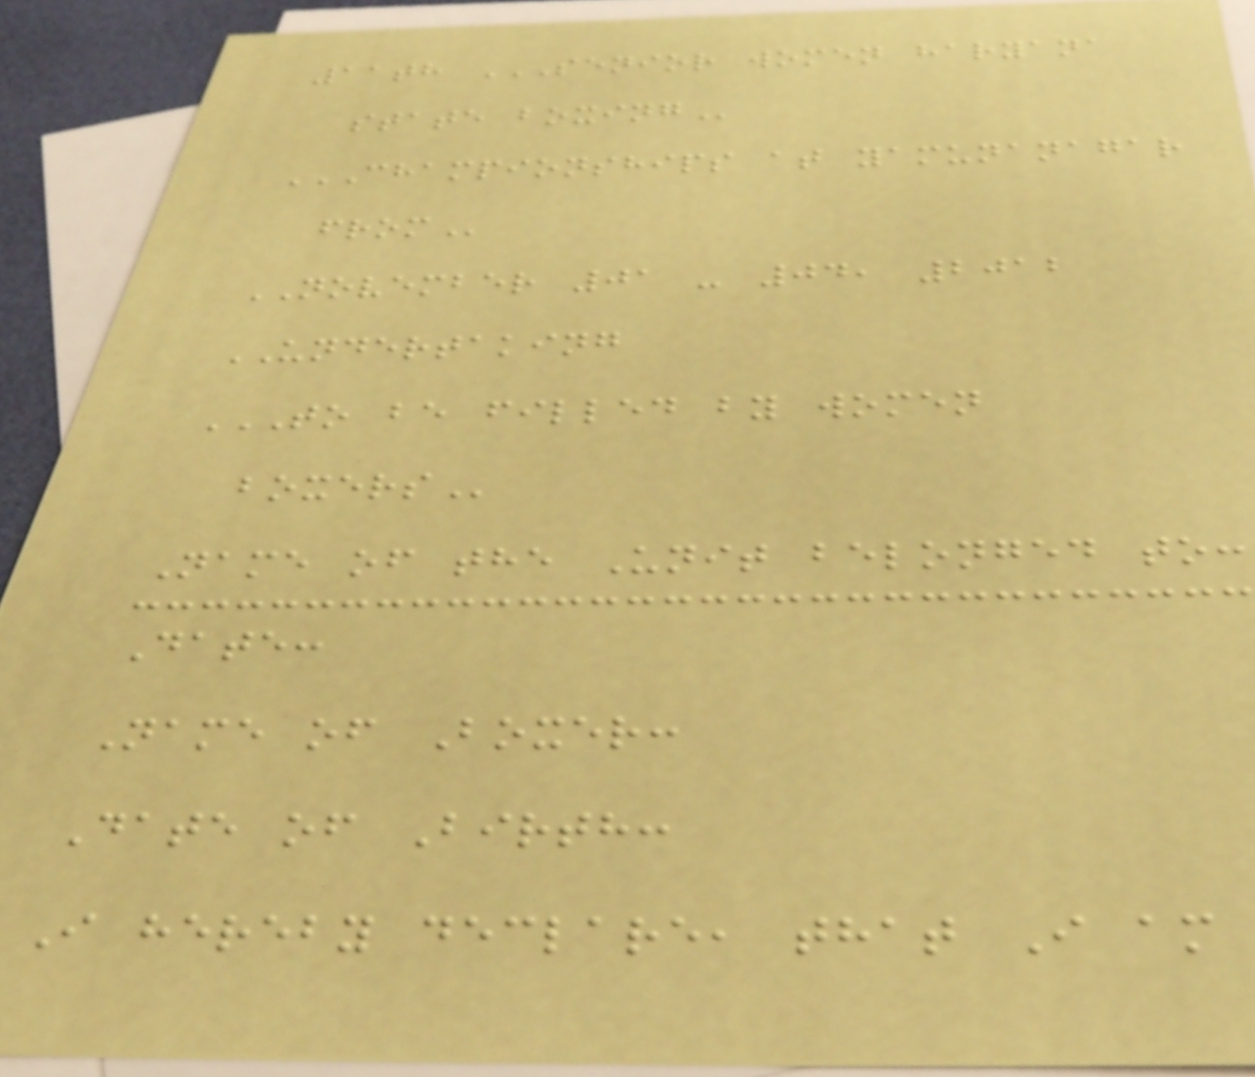11th SENIOR WOMEN HARYANA
STATE BOXING
CHAMPIONSHIPS AT YAMUNANAGAR
FROM
NOVEMBER 01 - 04, 2012
UNDERTAKING
TO BE FILLED BY WOMEN
BOXERS
Name of the Unit belonged to:
Date:
Name of Boxer:
Date of Birth:
I hereby declare, that I am
